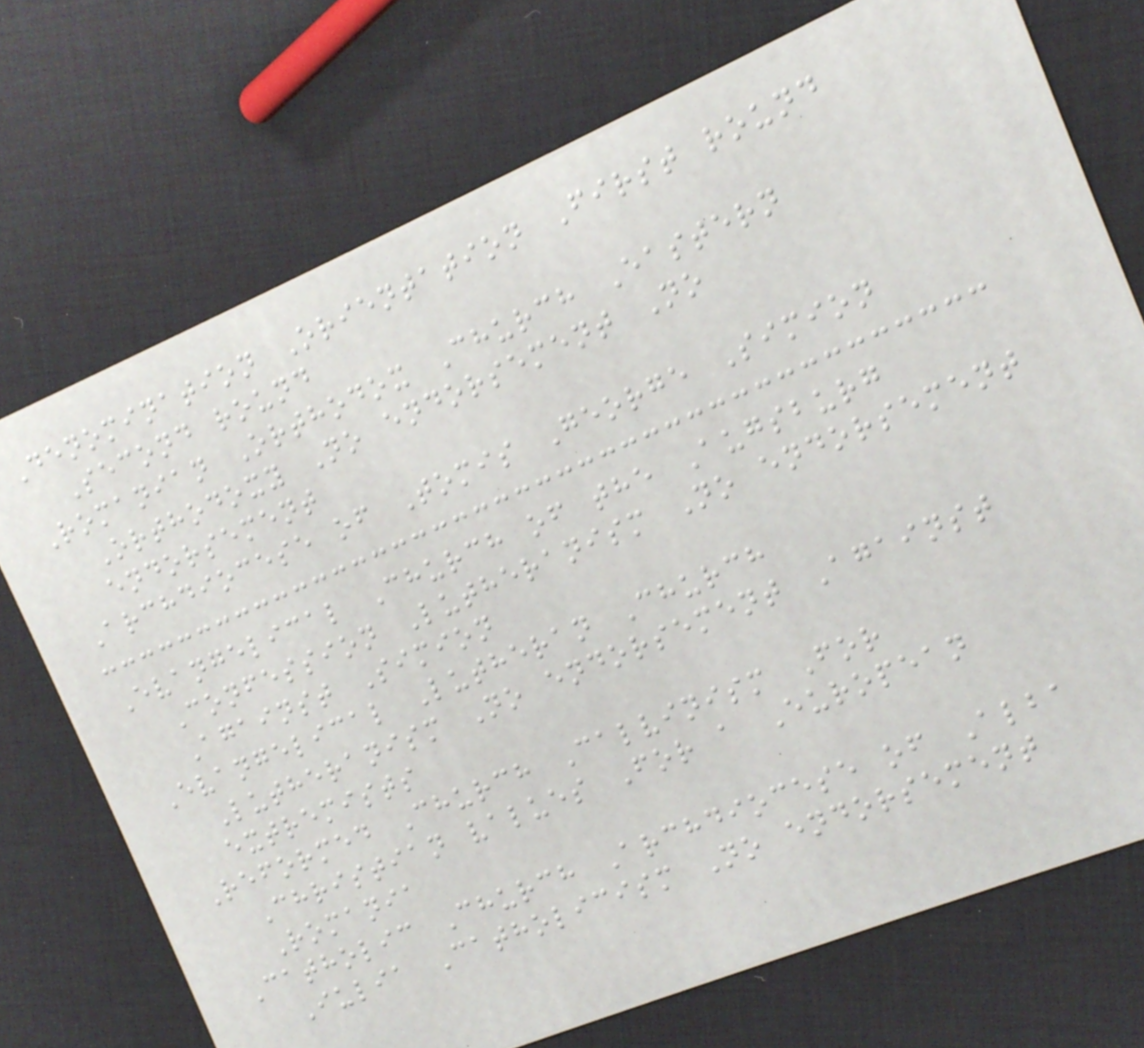Denomination Orientation First round
Second round
Romanian Orthodox Church Eastern
Orthodoxy No endorsement No
endorsement
Archdiocese of Tomis George Simion
Evangelical Church of the Augsburg
Confession Lutheranism No endorsement
Against Simion
Evangelical Lutheran Church
Lutheranism No endorsement Against
extremists
Reformed Church Calvinism For
Christian values For a European
Romania
Catholic Church Archdiocese of Alba
Iulia Catholicism No endorsement
